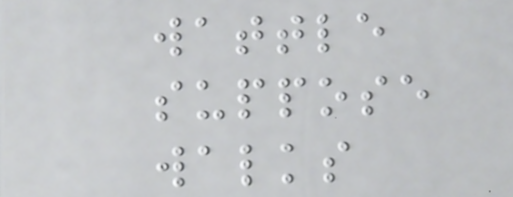wattle
suppose
walks
